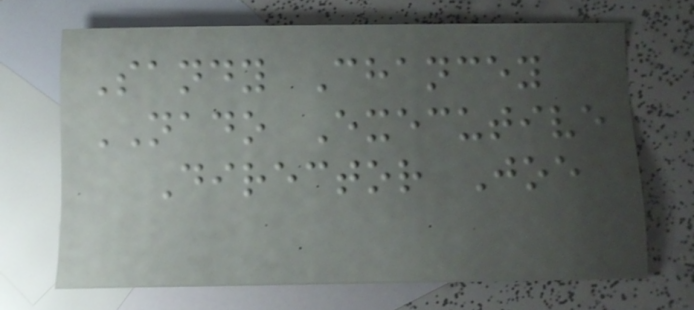Sandy Chancey
NADO Executive
Director Joe
